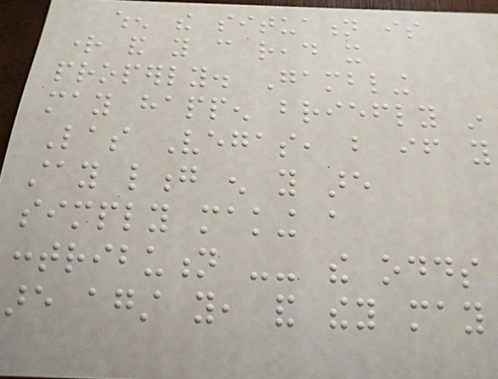when the situation is
right and you can read it
properly. Gambling
may happen briefly in
Las Vegas, but if you
stay long enough you are
simply making a
contribution -- the odds
are against you, and they may
